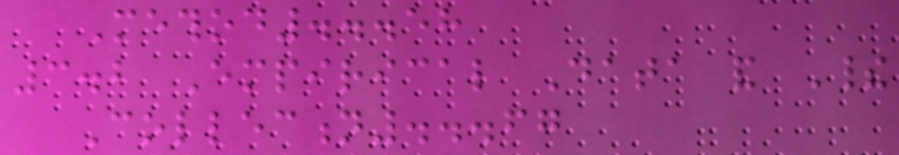Method...58
3.2 Empirical Data and Their
Collection...67
